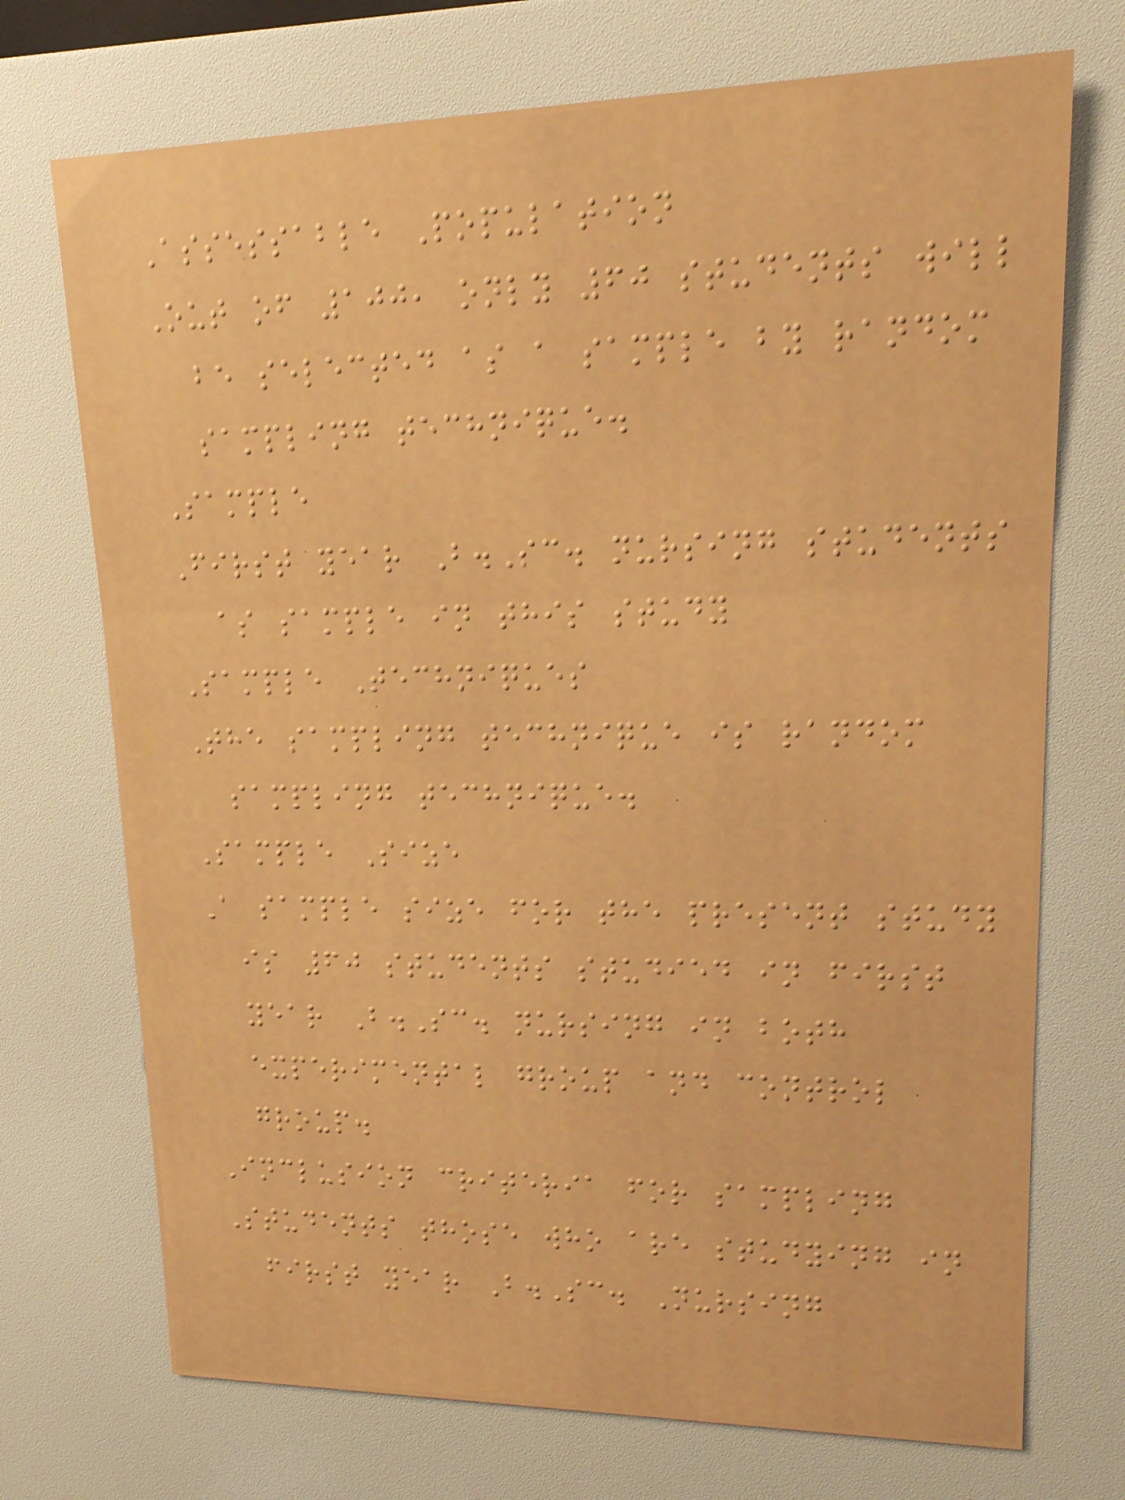Assessable Population
Out of 100, only 60 students will
be selected as a sample by random
sampling technique.
Sample
First year B.Sc. nursing students
as sample in this study
Sample Techniques
The sampling technique is random
sampling technique.
Sample Size
A sample size for the present study
is 60 students studied in first
year B.Sc. nursing in both
experimental group and control
group.
Inclusion criteria for sampling
Students those who are studying in
first year B.Sc. Nursing
